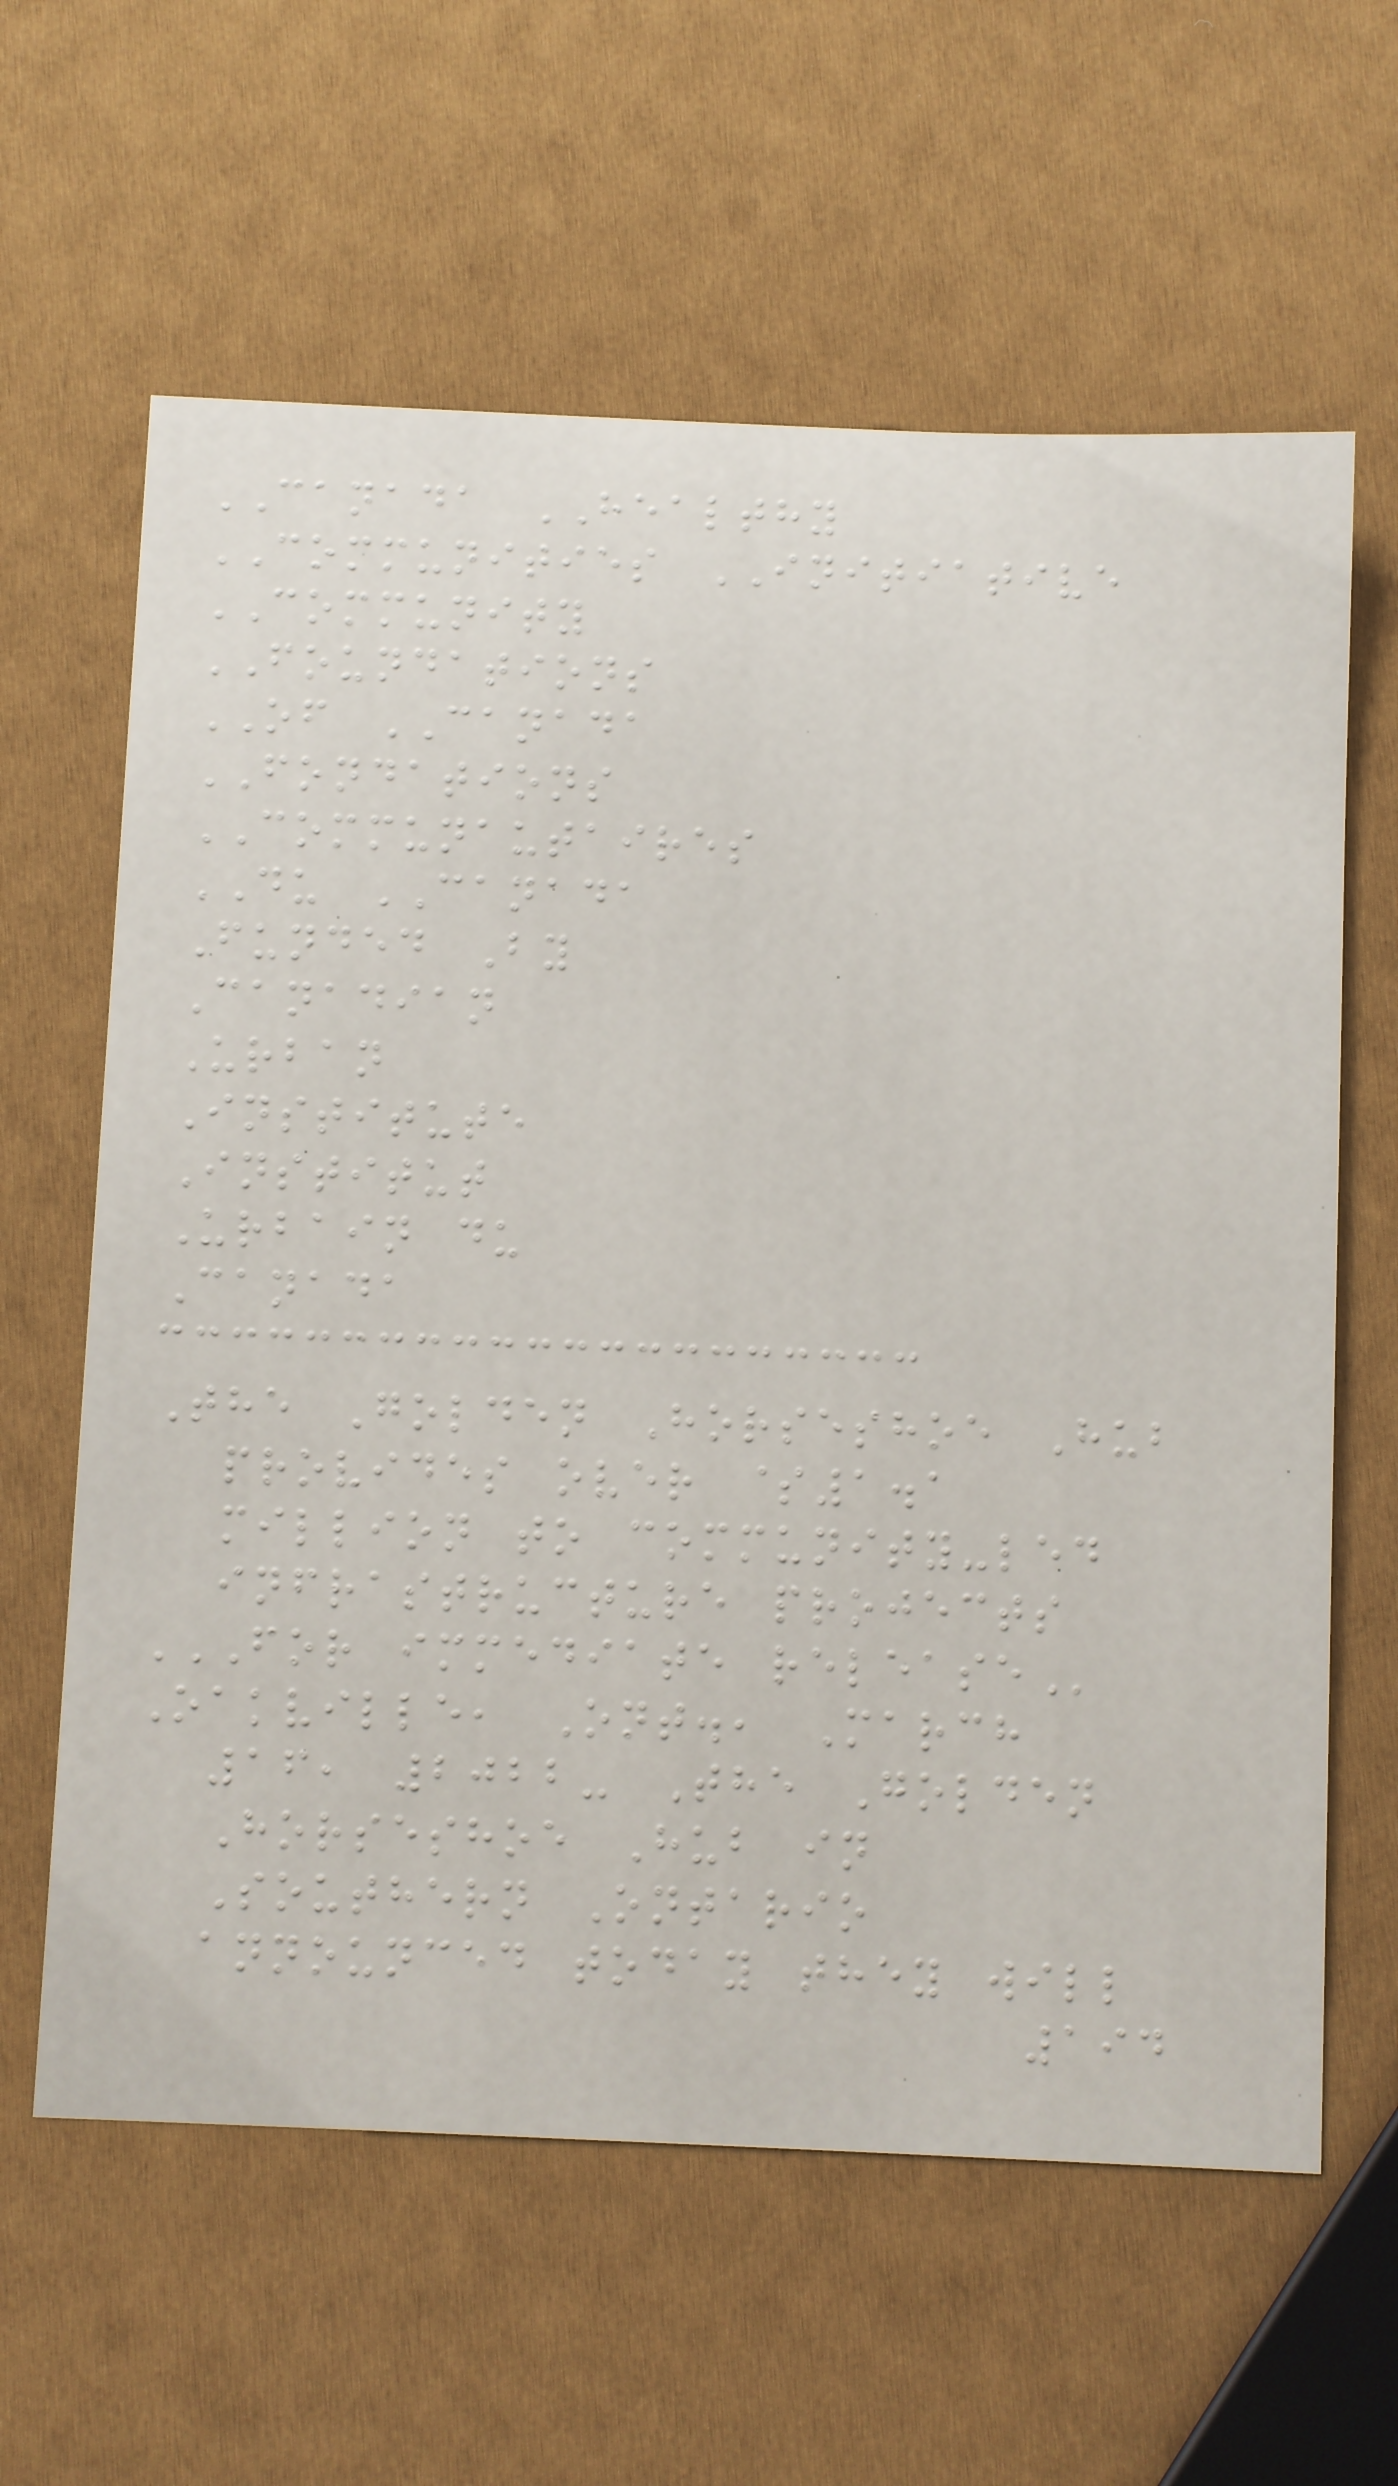CANADA HEALTHY
COMMUNITIES INITIATIVE
COMMUNITY
FOUNDATIONS
OF CANADA
FONDATIONS
COMMUNAUTAIRES
DU CANADA
Funded By
Canadian
Urban
Institute
Institut
Urbain du
Canada
The Golden Horseshoe Hub
provides over $1.1
million to community-led
infrastructure projects
FOR IMMEDIATE RELEASE
Oakville, Ont., March
16, 2022- The Golden
Horseshoe Hub in
Southern Ontario
announced today they will
194
